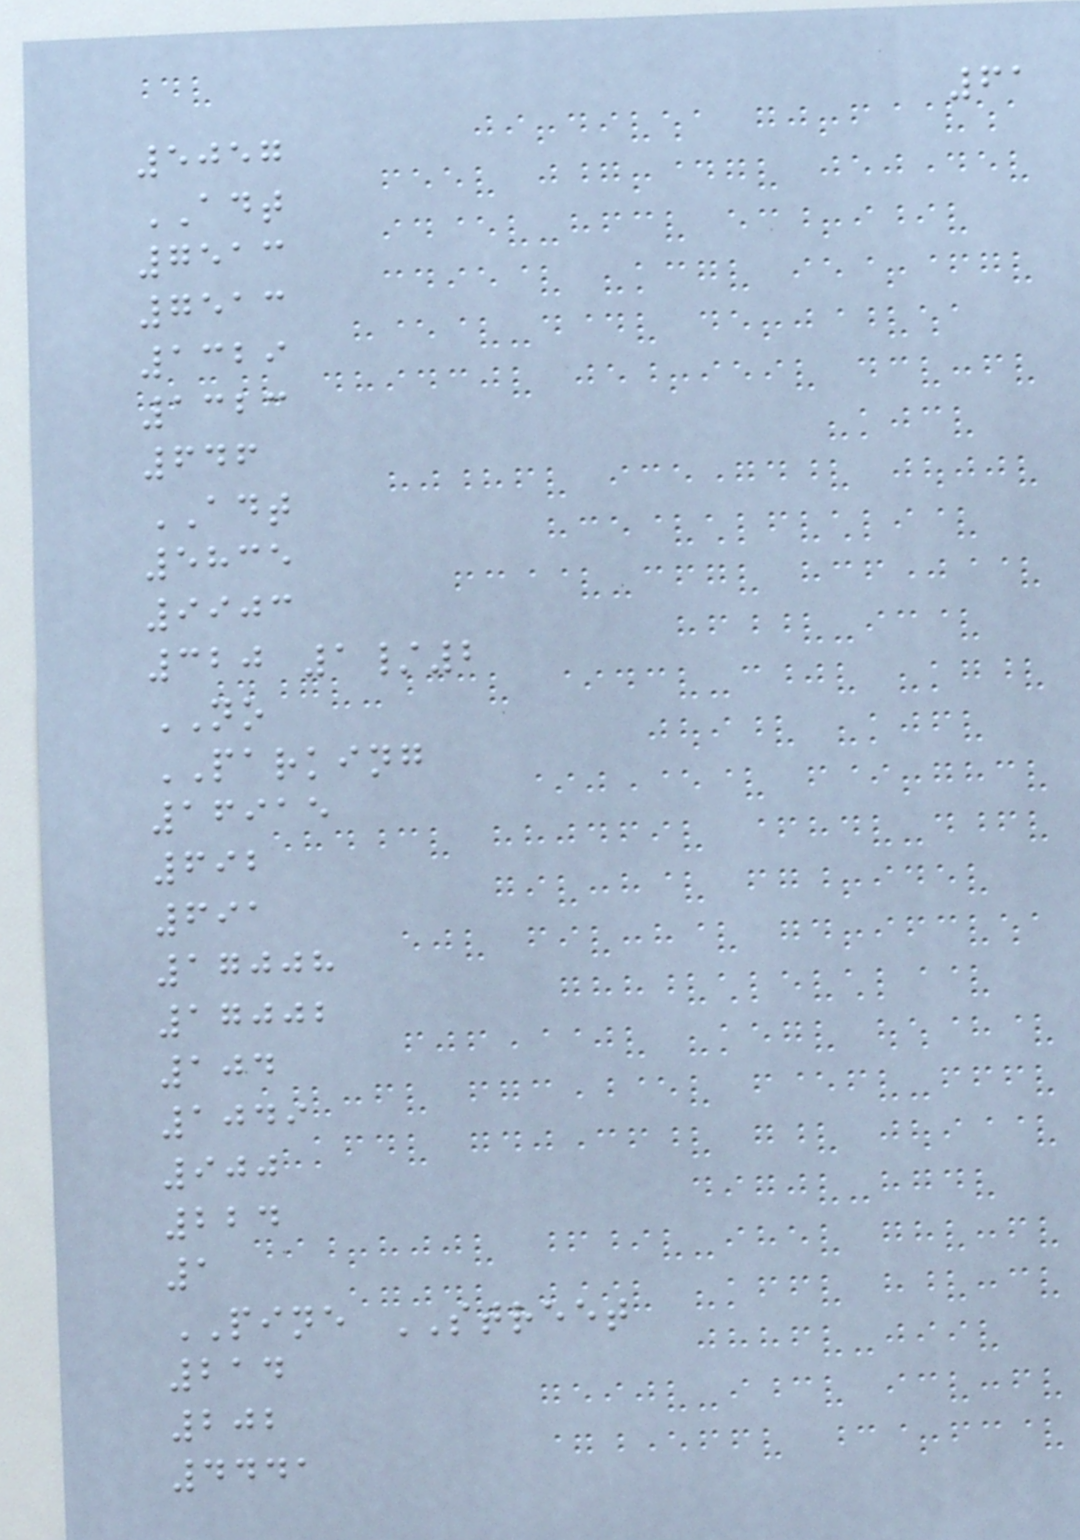61
5057
ADT
7513
7513
1329
1323
646
ADT
5835
9903
320 1/2
NO
PARKING
16915
692
691
17008
17002
104
1049
900
224
1
PINE STREET
214
202
4441
